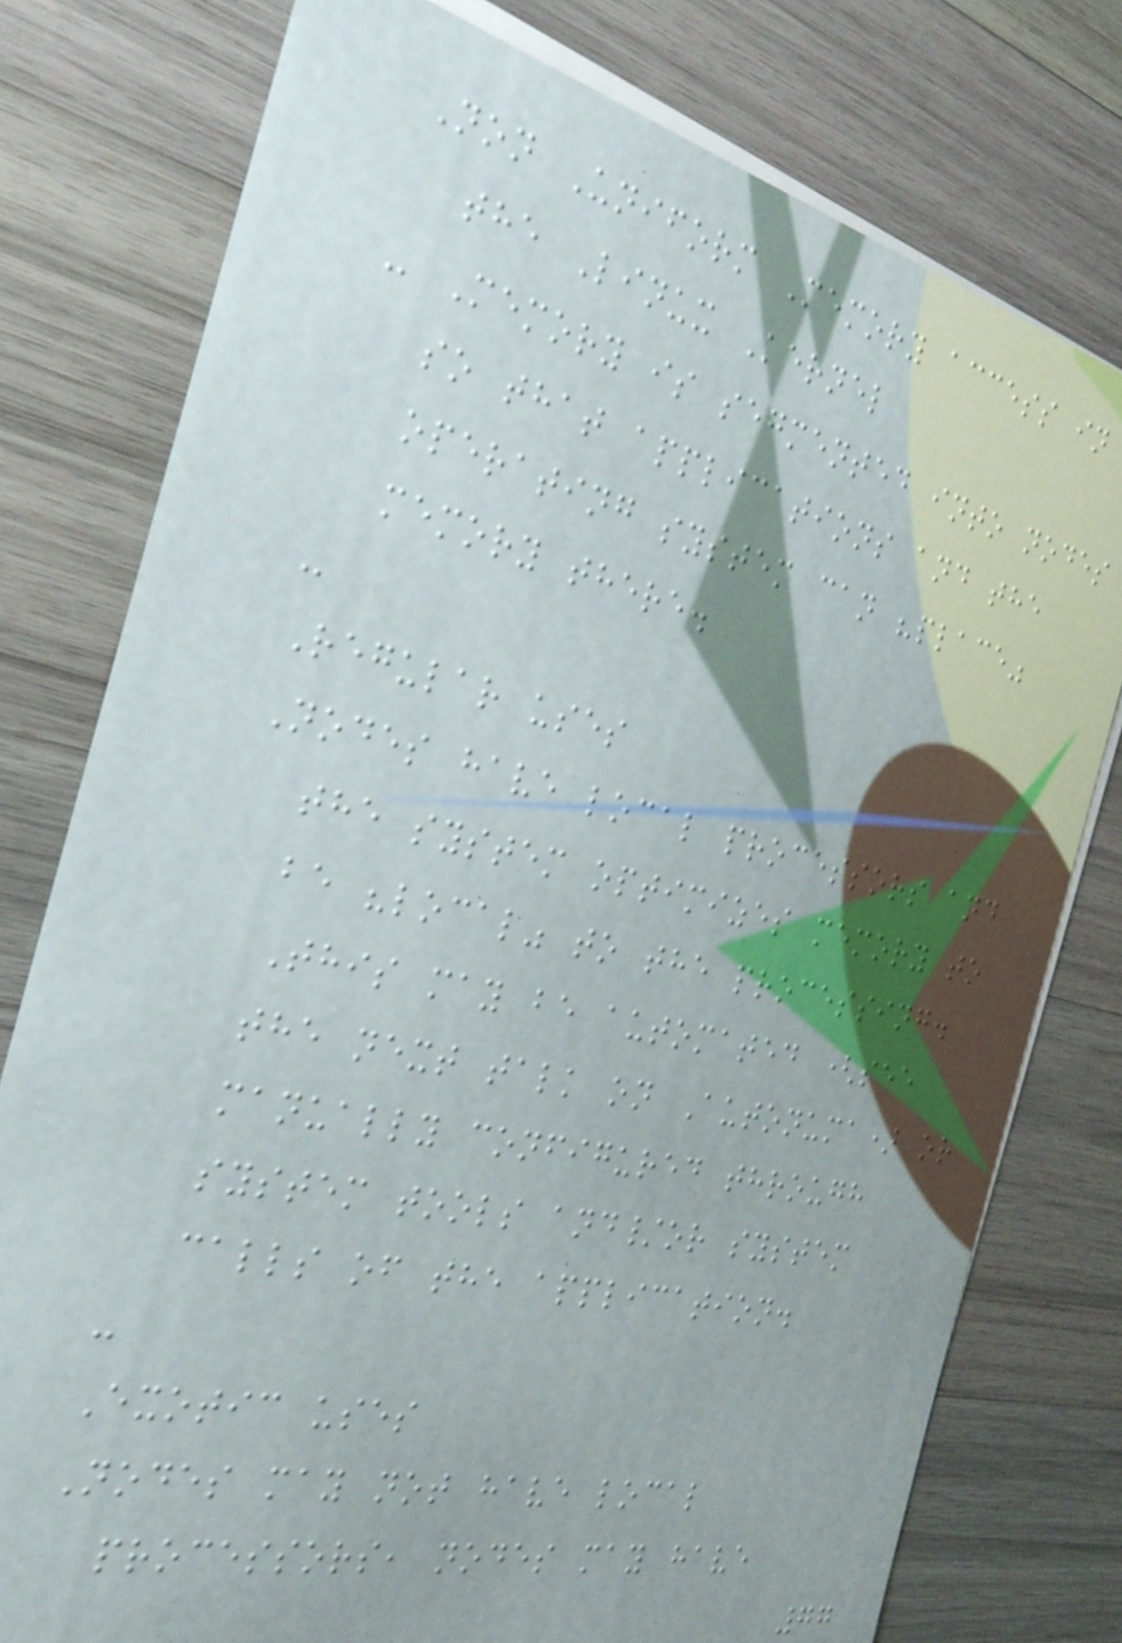Non Uniform Memory access in
the Linux Kernel
- Memory is segmented into nodes
so that applications and the
operating system can "place"
memory there.
-
Regular uses
Nodes have local processors and
the system optimizes memory to
be "local" to the processing.
This may be automated (see
the next talk on Autonuma) or
manually configured through
system tools and/or system
calls of the application.
-
Exotic uses
Nodes may not have local
processors, nodes may have
77
